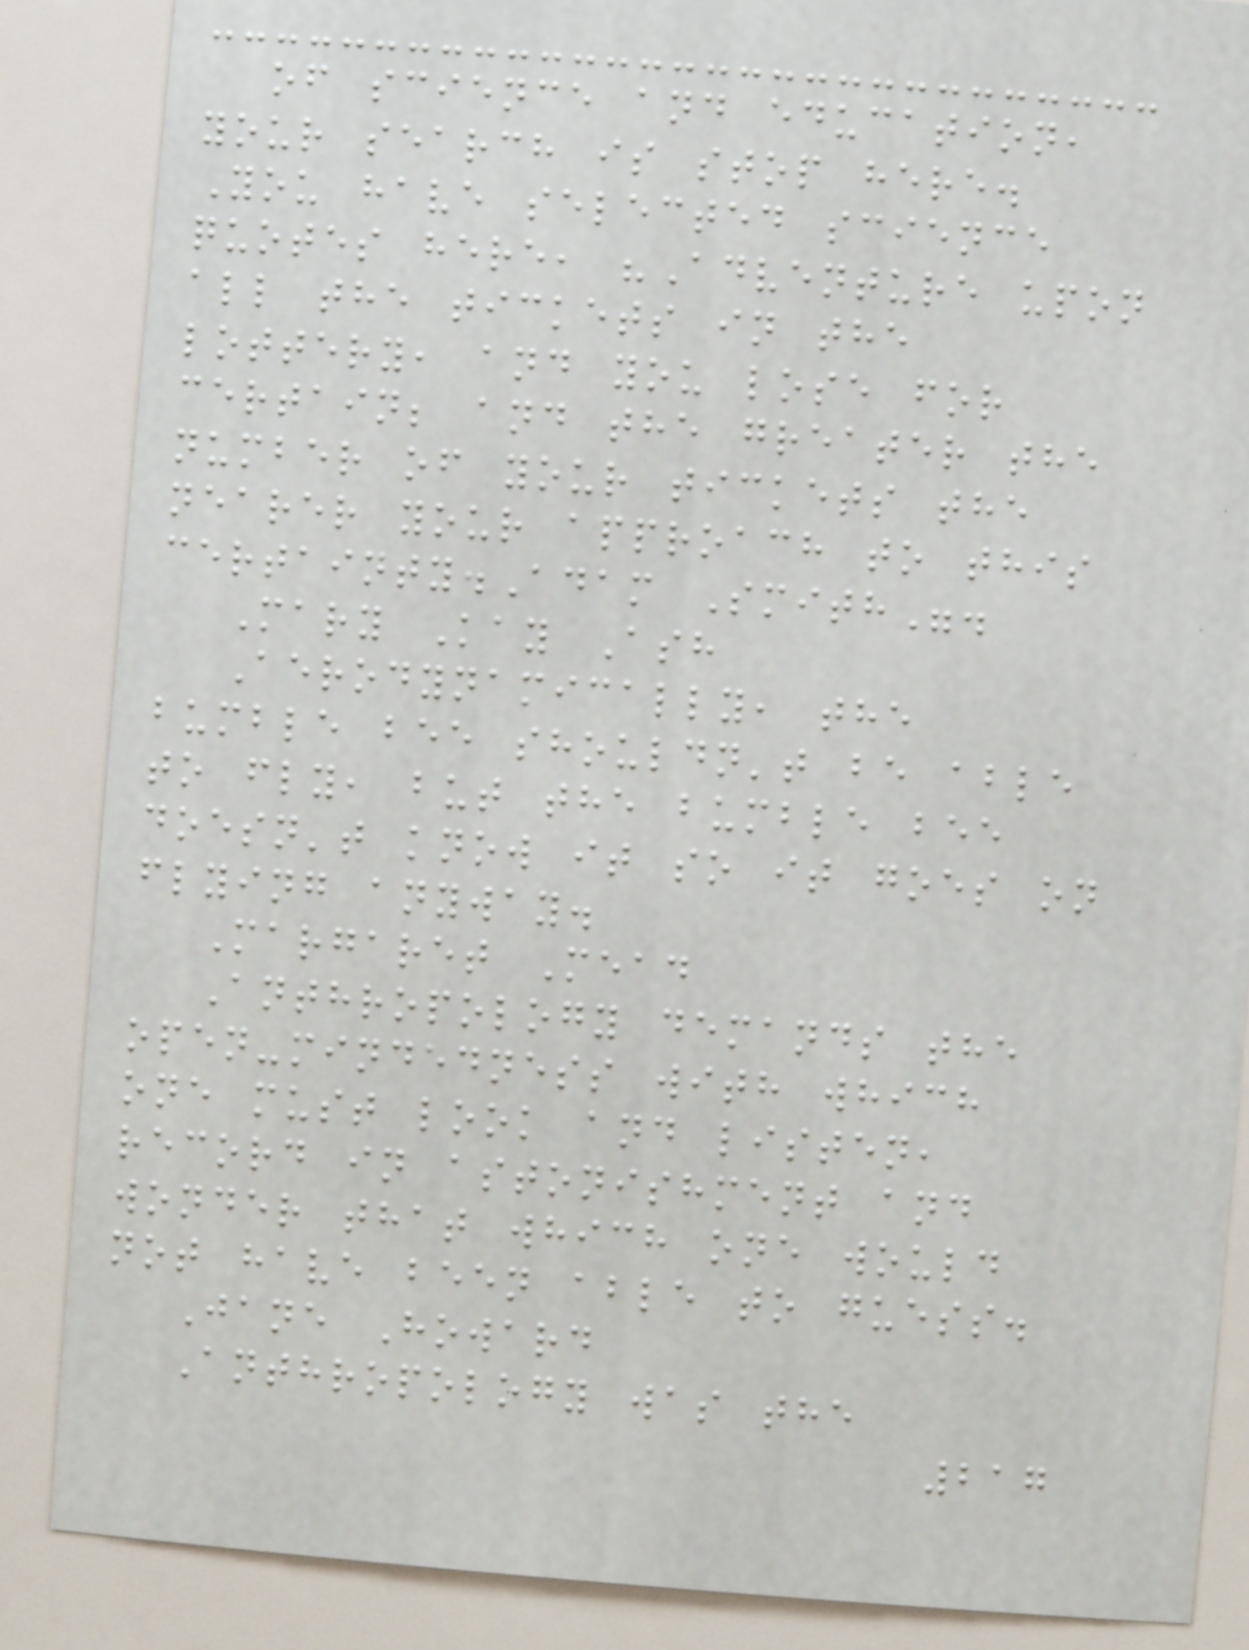of science and education,
your search is stop here.
You have selected science
quotes here, "Adventure upon
all the tickets in the
lottery, and you lose for
certain; and the greater the
number of your tickets the
nearer your approach to this
certainty.Adam Smith".
Mary Kay Ash
Aerodynamically, the
bumble bee shouldn't be able
to fly, but the bumble bee
doesn't know it so it goes on
flying anyway.
Margaret Mead
Anthropology demands the
open-mindedness with which
one must look and listen,
record in astonishment and
wonder that which one would
not have been able to guess.
Jane Howard
Anthropology was the
217
